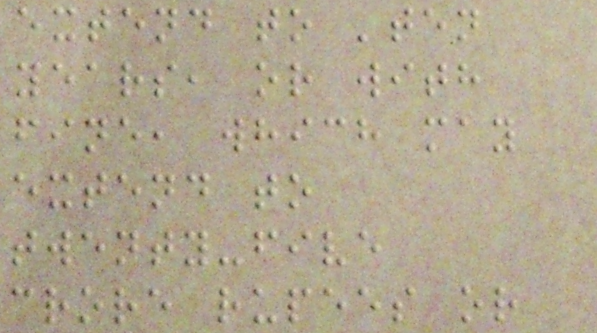extend to 'ten
years, or with
fine, which may
extend to
twenty-five
crore rupees or
